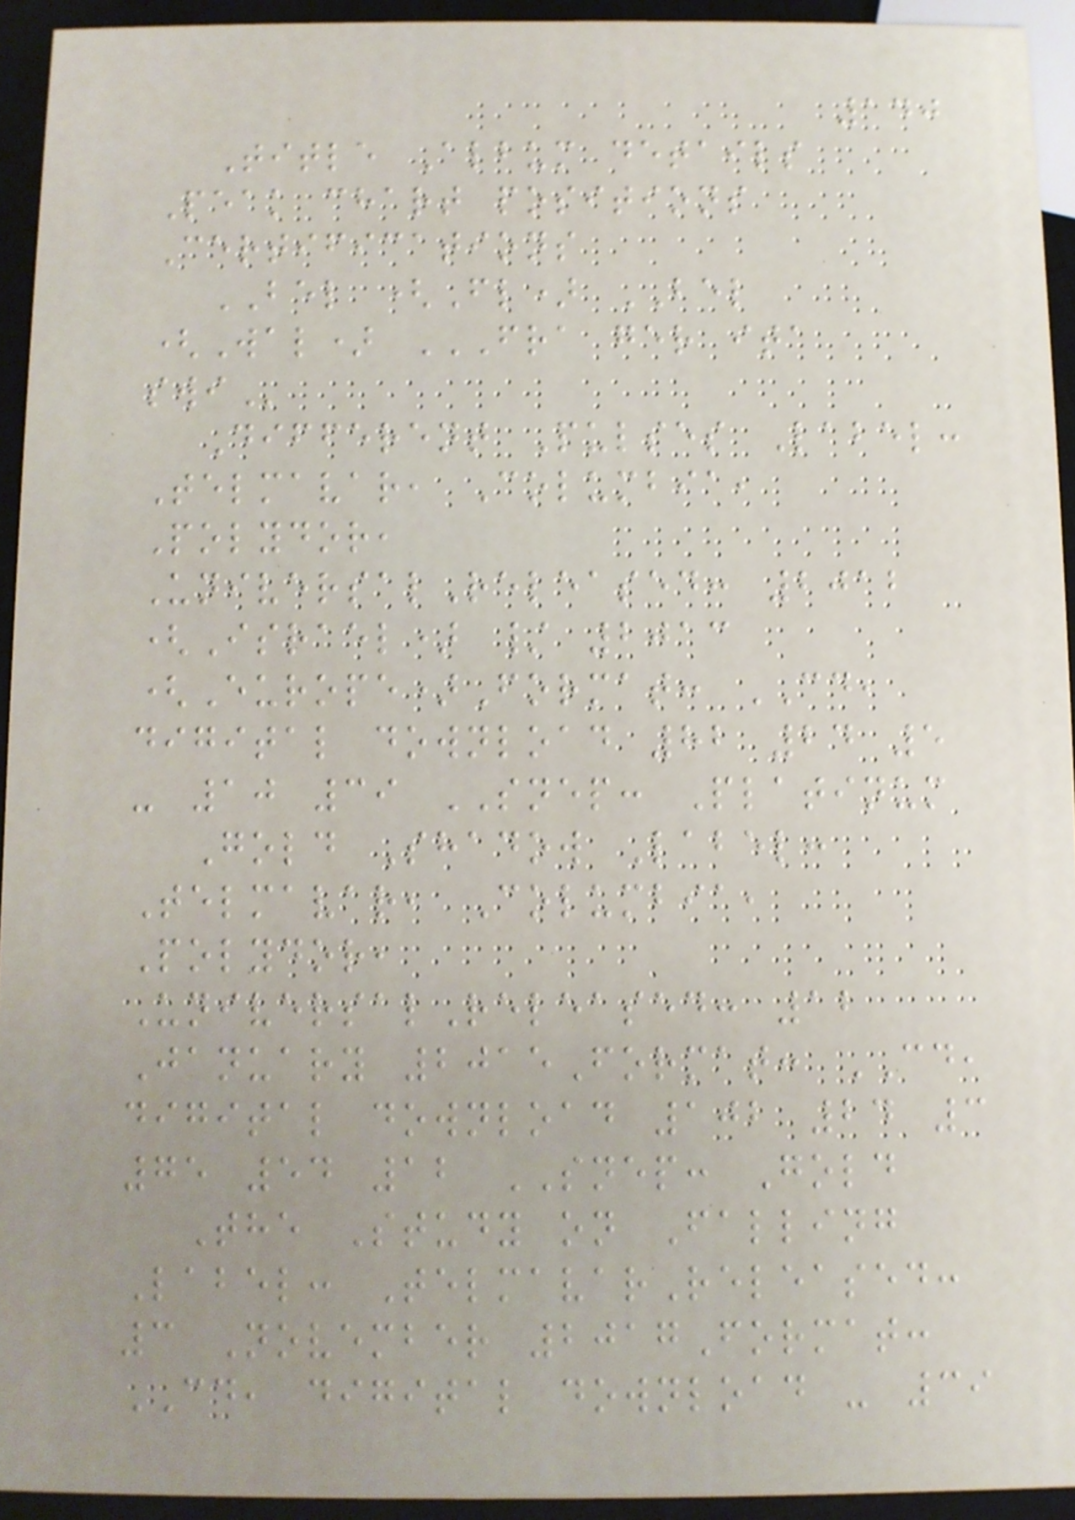140
Title Album details
Peak chart positions
Certifications
BEL (Fl) BEL
(Wal) FRA GER ITA
SWI
Different Pulses Label:
Telmavar, Columbia,
Polydor,
UniversalReleased: 2012
(Israel) / 2013
(Europe)Format: CD,
digital download 82 24 5
- 10 39 SNEP: Platinum
Gold Shadow Label:
Telmavar, Columbia,
Polydor,
UniversalReleased: 12
January 2015Format: CD,
digital download 102 24 3
75 54 12 SNEP: Gold
The Study on Falling
Label: TelmavarReleased:
3 November 2017Format:
CD, digital download - 39
